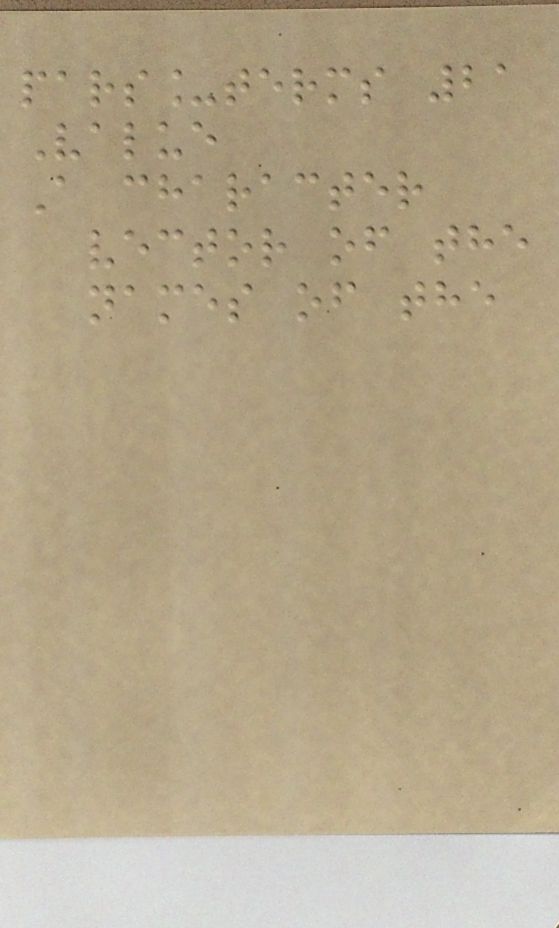pars_terms 21
Value
A character
vector of the
names of the
